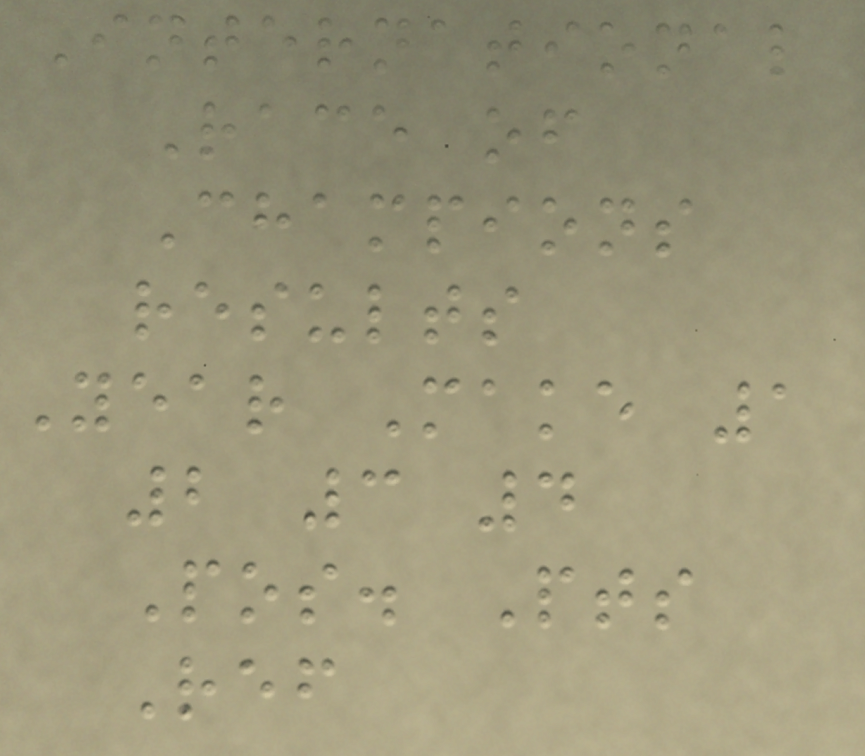International
Race of
Champions
results
Year Make 1
2 3 4
Pos. Pts
Ref
